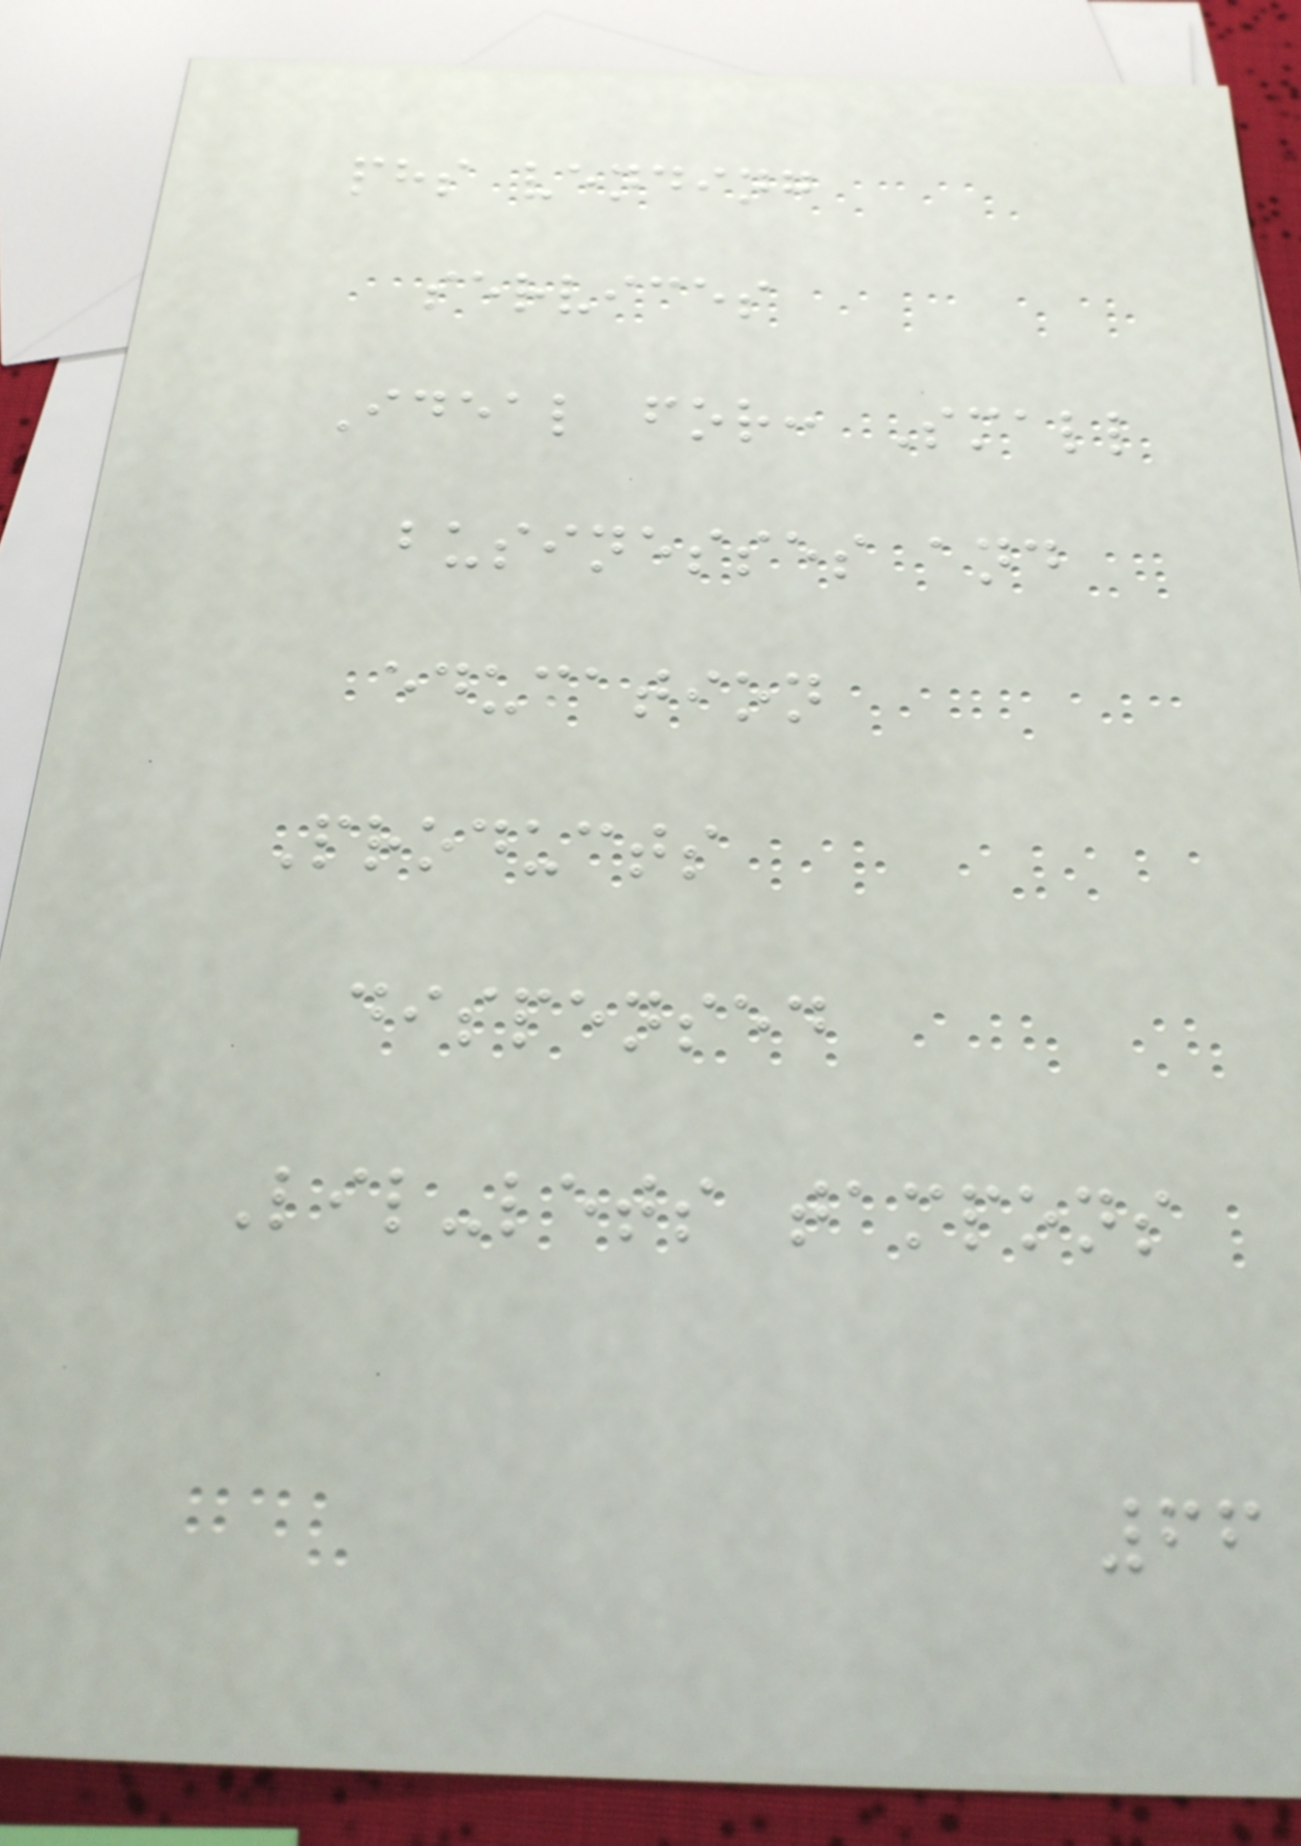phs vending
services
Ideal for: Small
businesses and
education
Products
dispensed
Lil-lets tampons
66
